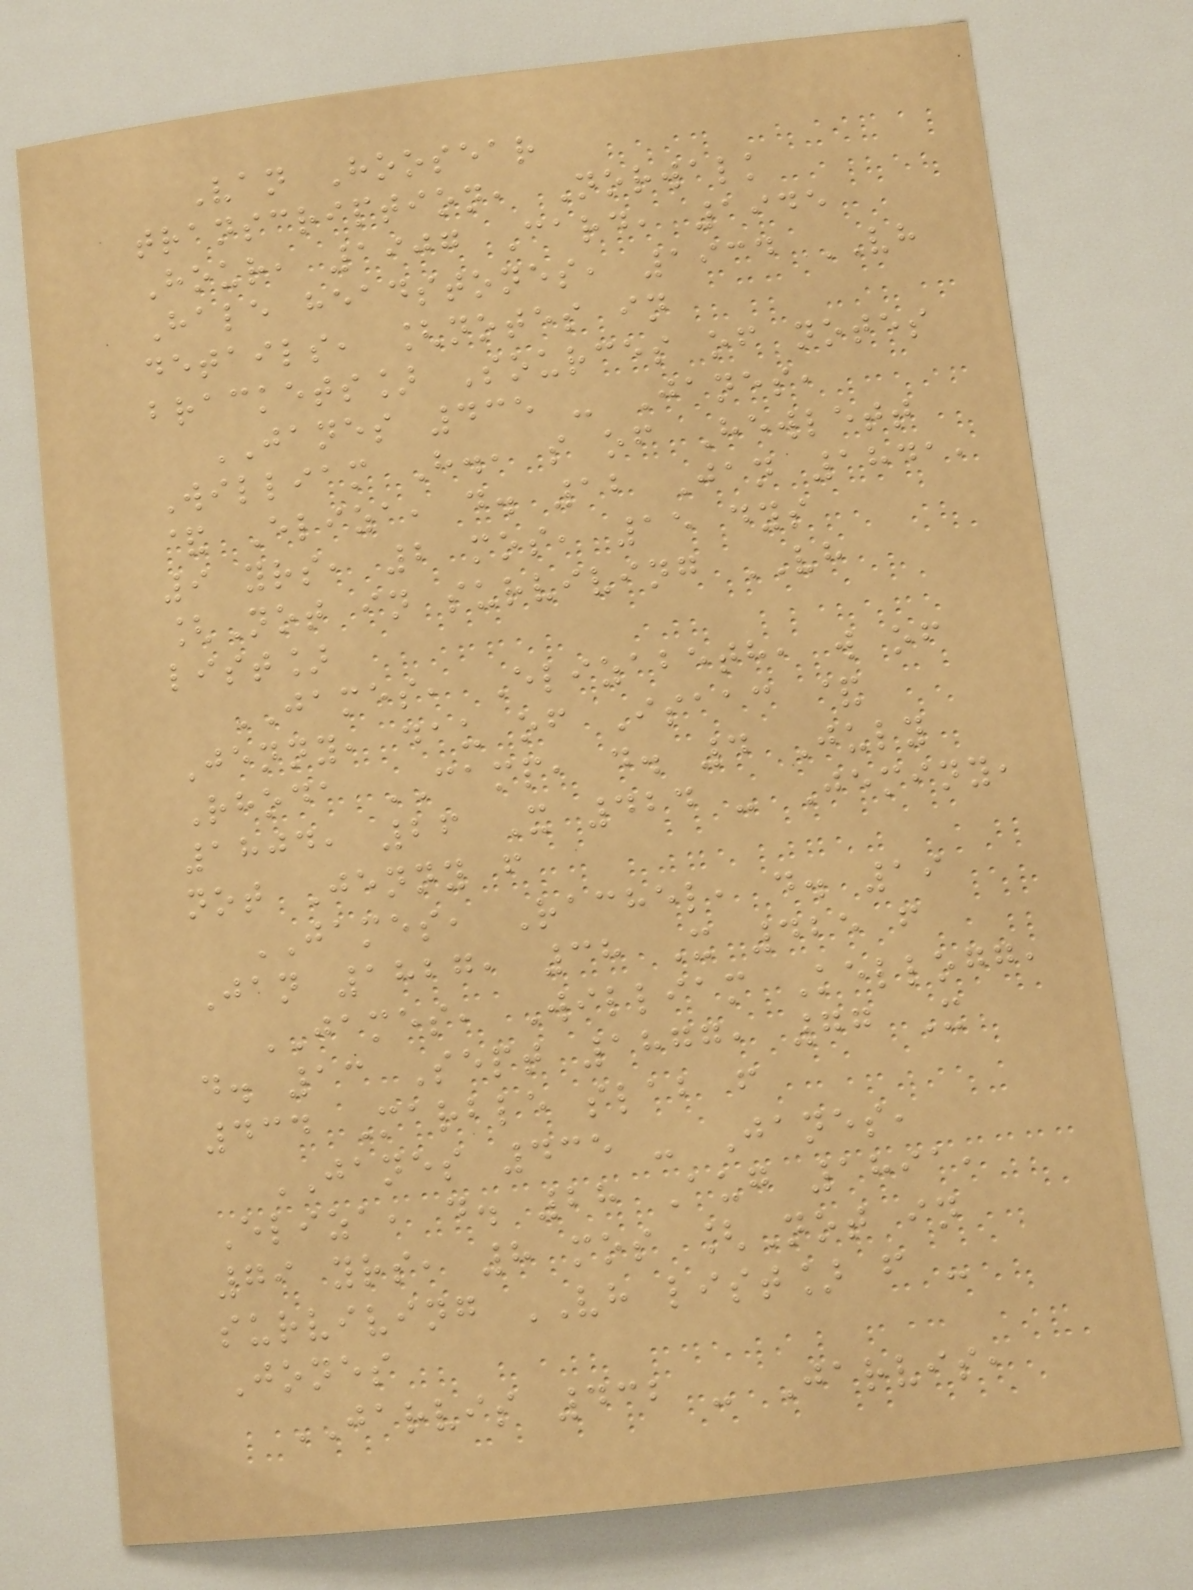Van Hoosear
transcription, Norwalk
Hour, 1907 Card, 1945
Hale headstones, 1934 VH
details, [notes in
brackets] Sources of notes
JANES 435 - Janes,
William H., s of Hewlett
& Eliza, d. 12 Jan 1841,
9 yrs, 2 mos, 15 dys
[Not in surviving VH
list]
JAMES, Elizabeth, w of
Jenny, dau of Isaac &
Rhoda CAMP, d. 4 July
1804, 26 X 424 - Jeminy,
not Jenny f
JAMES, Rachel, d. 19
Jan 1827, 38 X 425 f
JAMES, William Kellogg,
d. 13 Sept 1877, 77 X
434 Marble slab f
JANES 435 - Janes,
Eliza, d. 28 Aug 1891,
79 yrs, 8 mos [Not in
surviving VH list] f -
Jones
JARVIS 432 - Jarvis,
